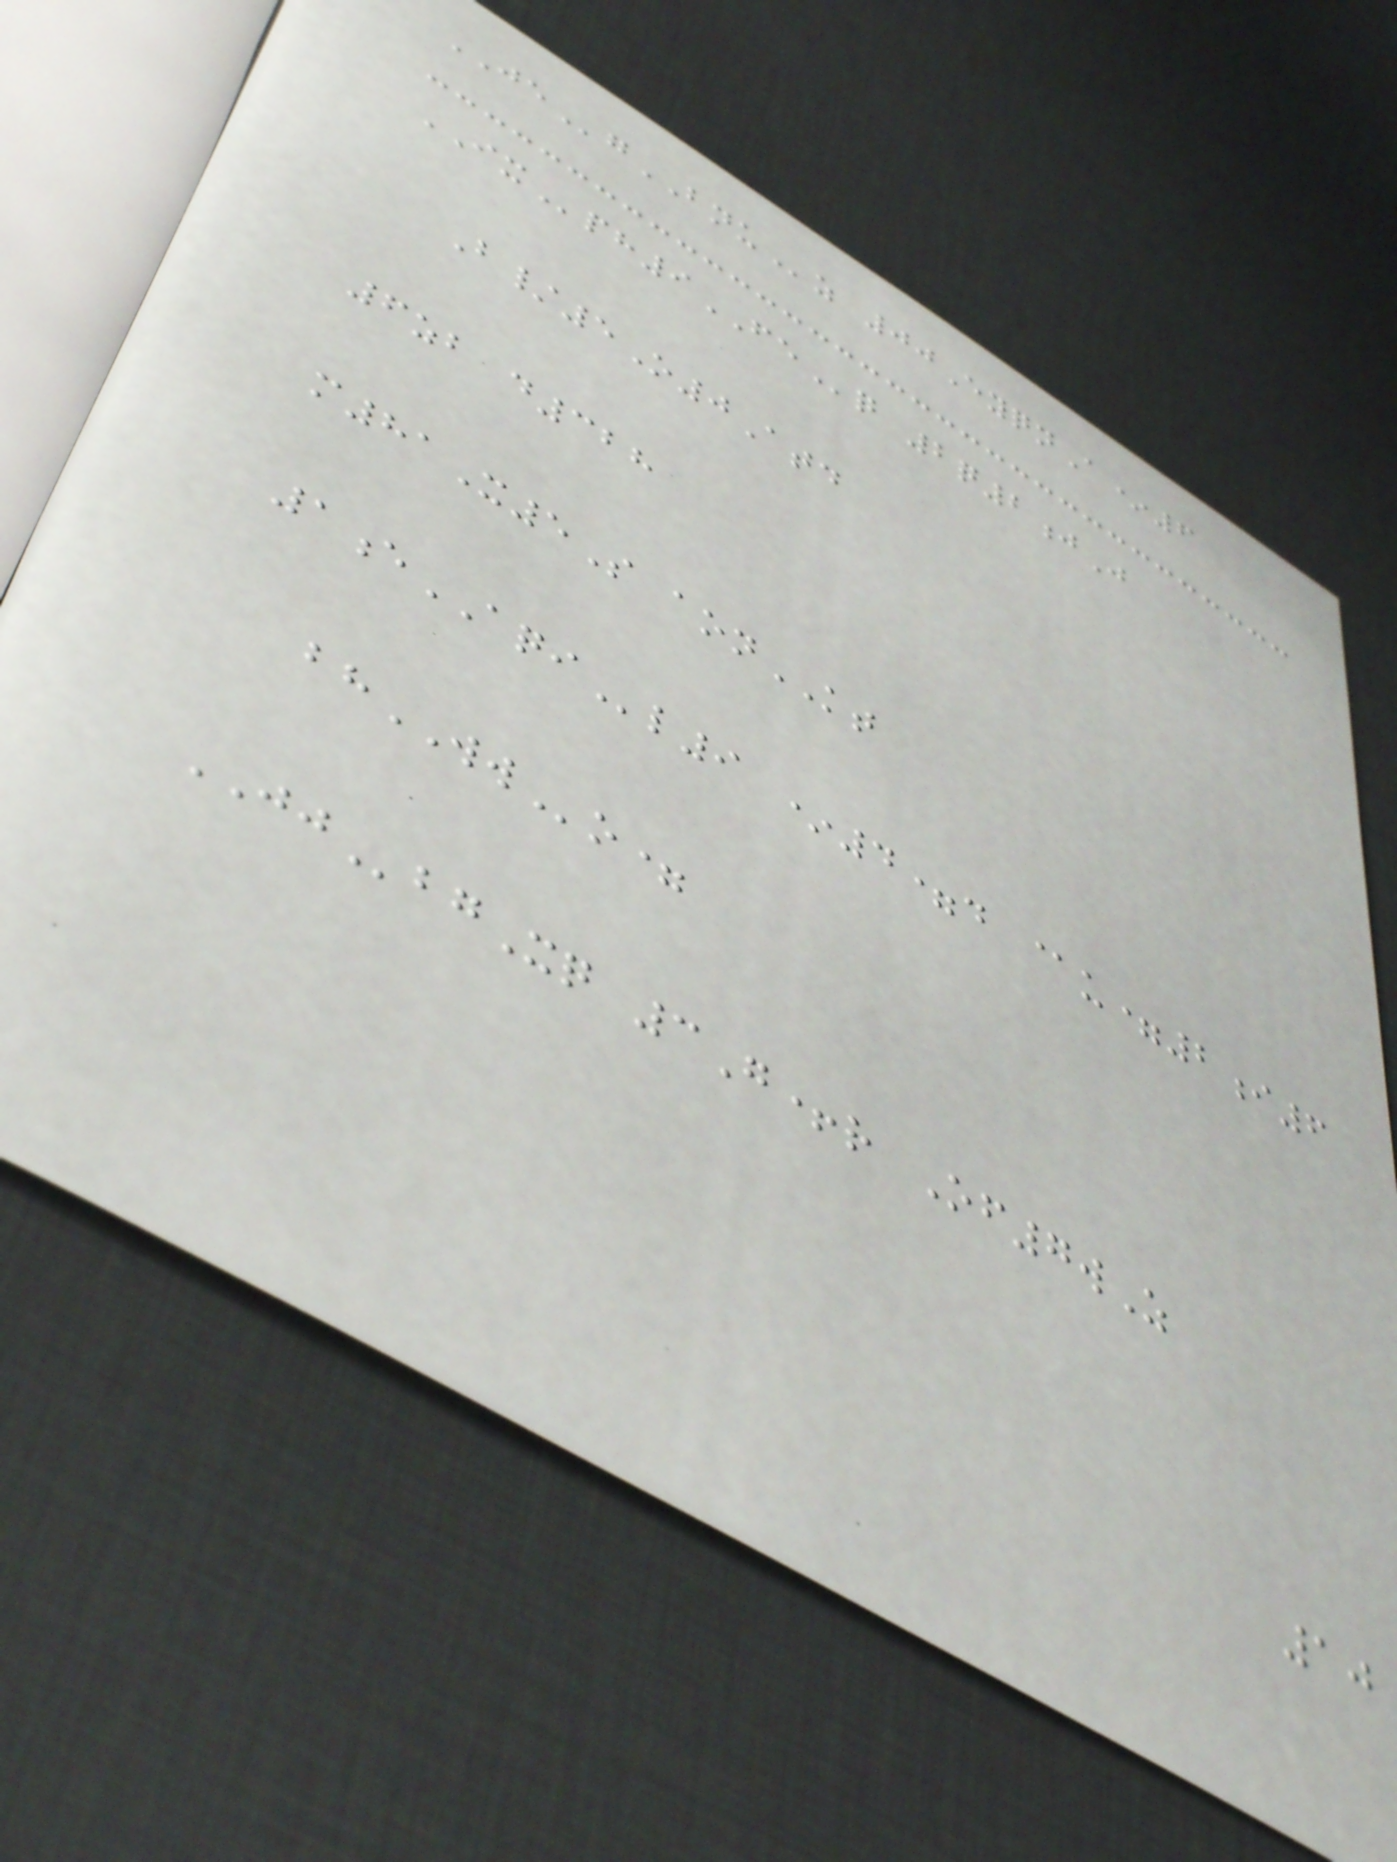JEgBNUz 00EyqnA*6
IXph9FEq 2q2jJ
B/5O0Atd
6zb d328
m81X5S aonKT
1eAQIl9 *4=d @u=2i6
bhWWo=
JJbgXq 3G+r Of7wZ
10
